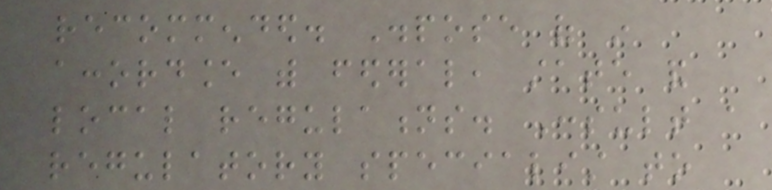recommended. Dispose of in
accordance with federal, state and
local regulations. Consult a
regulatory specialist to
